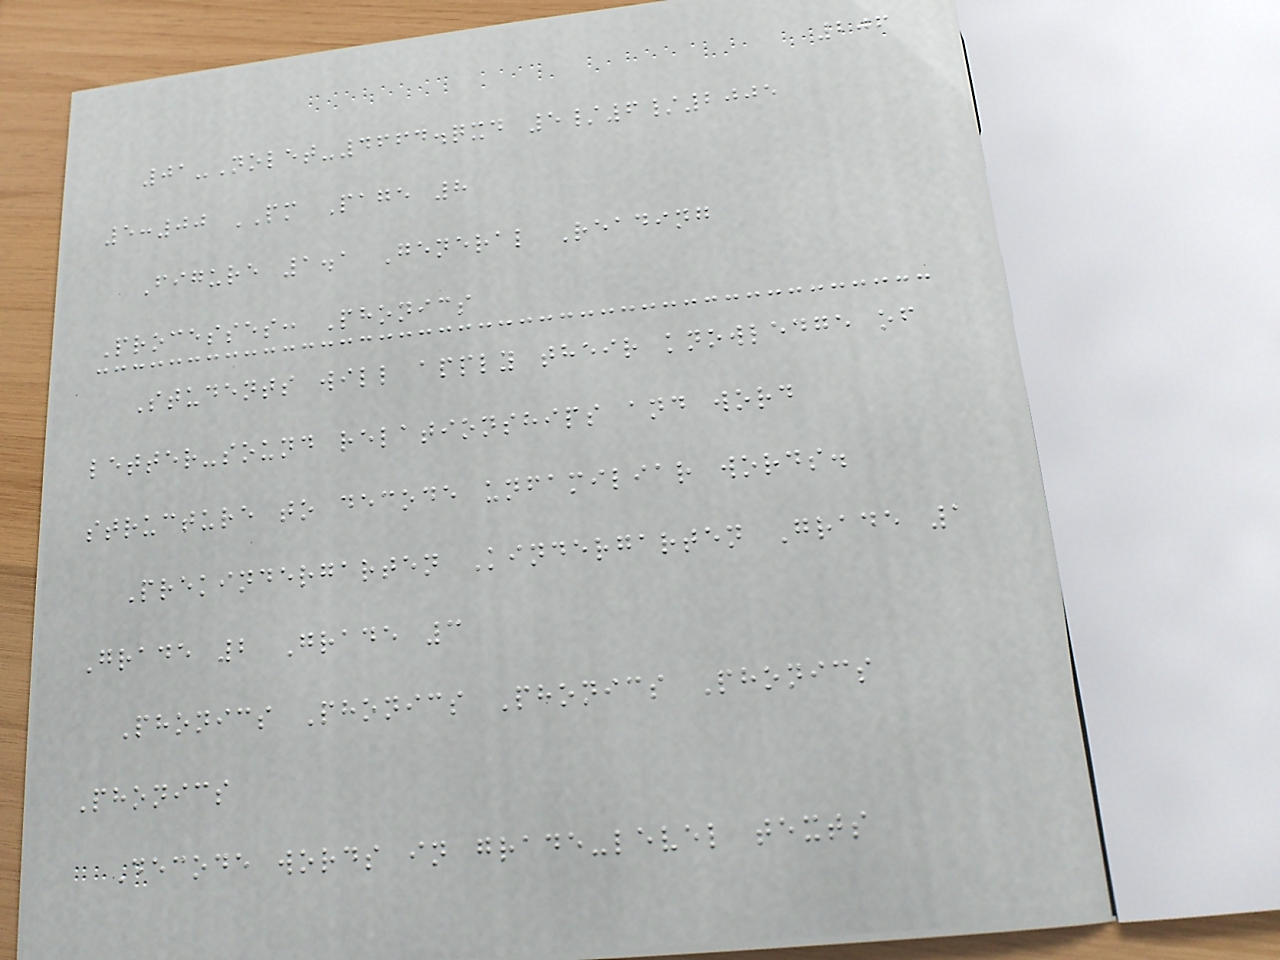206
01-Nolet-4664.qxd 5/6/2005
5:00 PM Page 8
Figure 1.1 General Reading
Processes: Phonics
Students will apply their knowledge of
letter-sound relationships and word
structure to decode unfamiliar words.
Prekindergarten Kindergarten Grade 1
Grade 2 Grade 3
Phonics Phonics Phonics Phonics
Phonics
Decode words in grade-level texts
